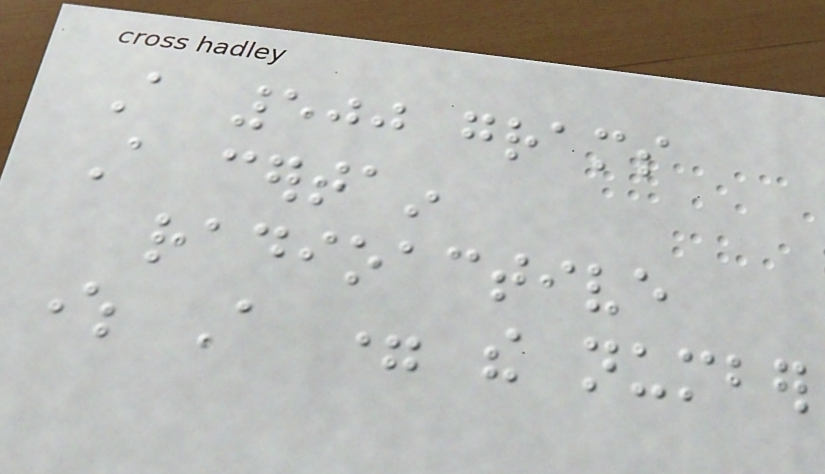A 500 grams
A certain
radioactive
where A = the number
